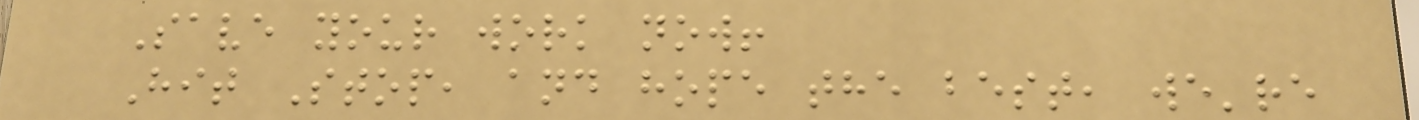Save your work now!
Hit Stop, and hope the best, we're
